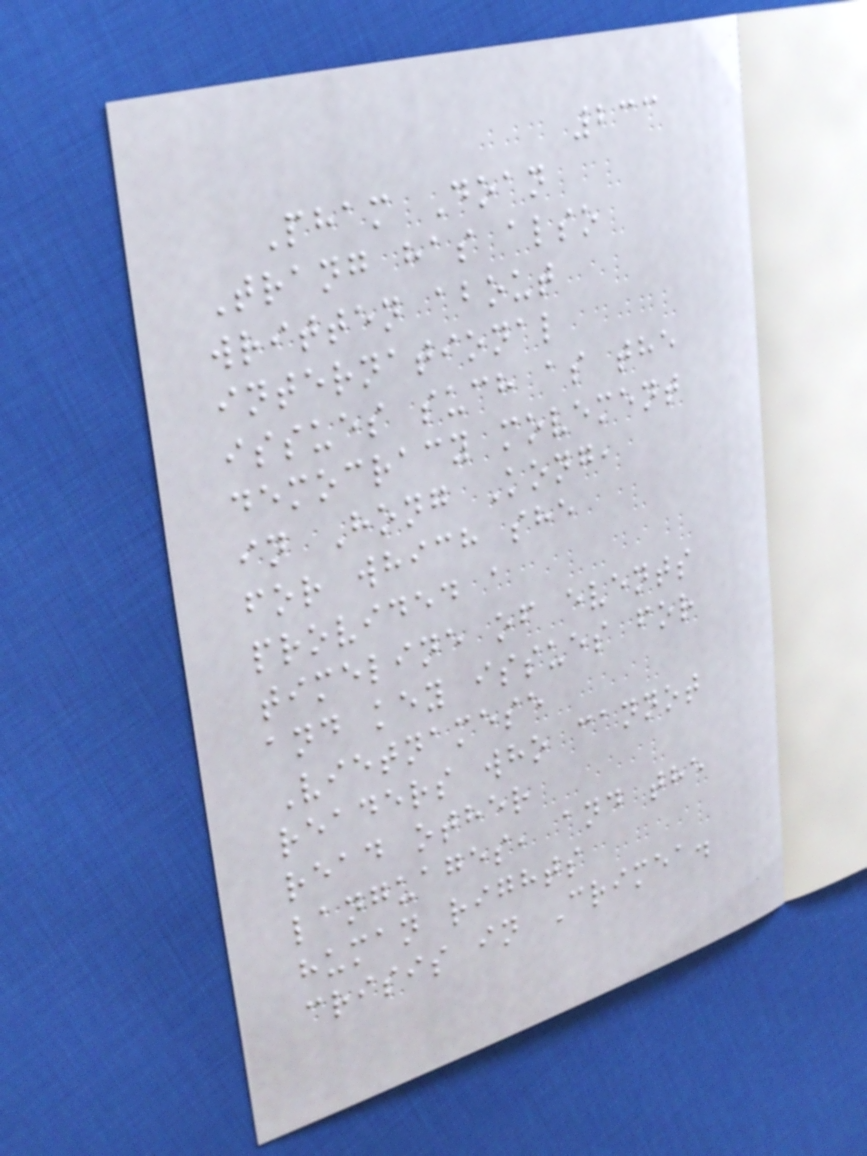233
Pham Doan
Trang has also
written about
international
issues such as the
democracy movement
in Hong Kong,
for which she
provided a
timeline of events
and key issues for
Vietnamese
readers who cannot
read other
languages, and the
human rights
crisis in Crimea.
